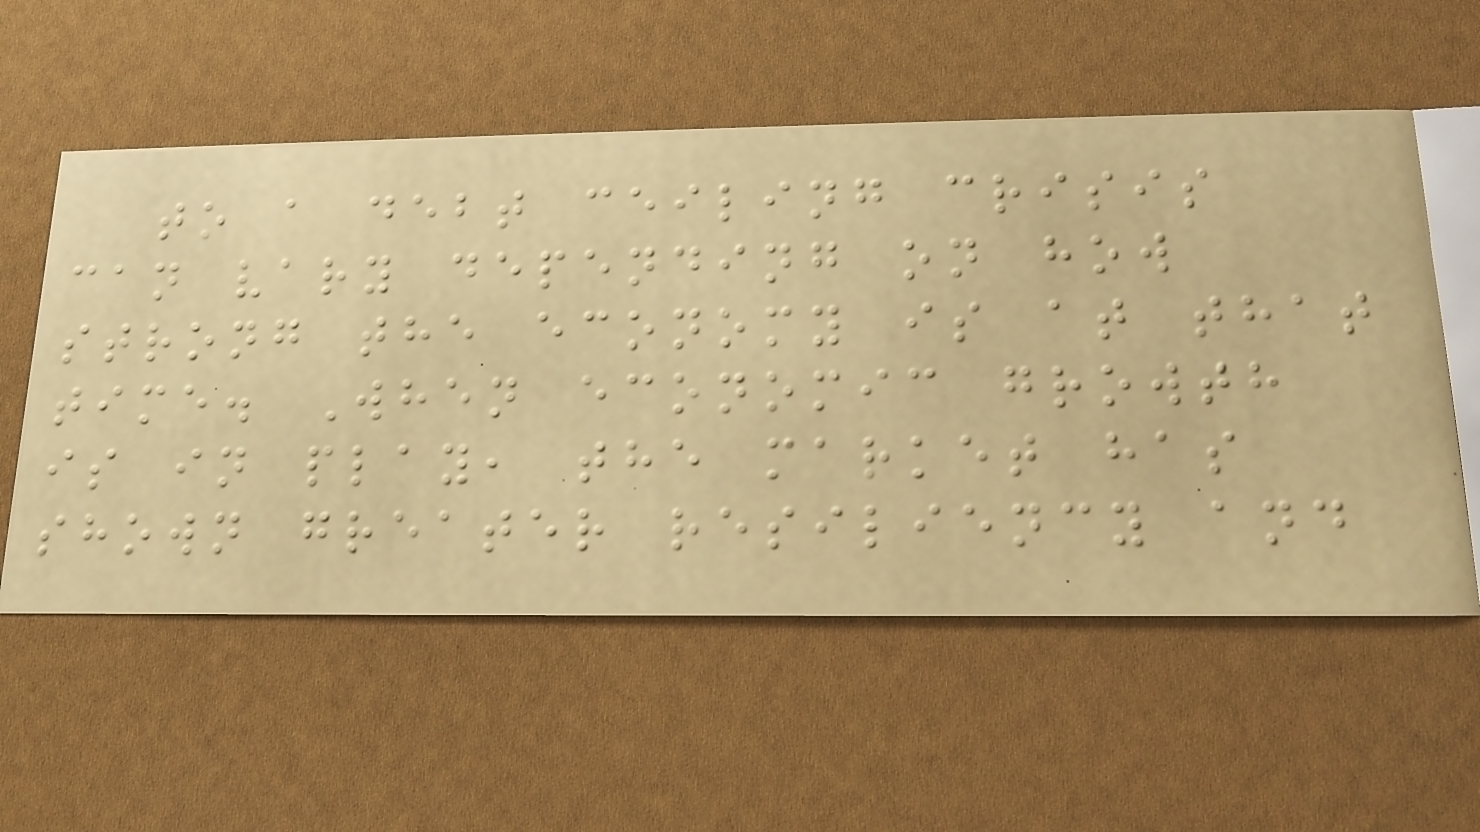to a debt ceiling crisis
can vary depending on how
strong the economy is at that
time. When economic growth
is in play, the market has
shown greater resiliency and
